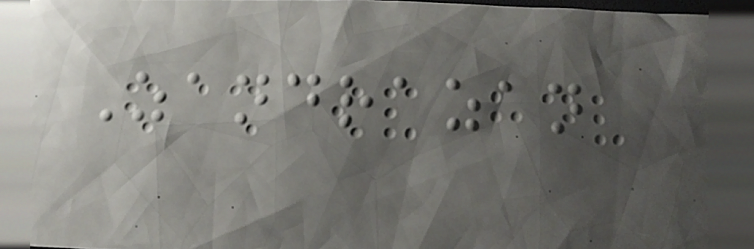Zandrazan
